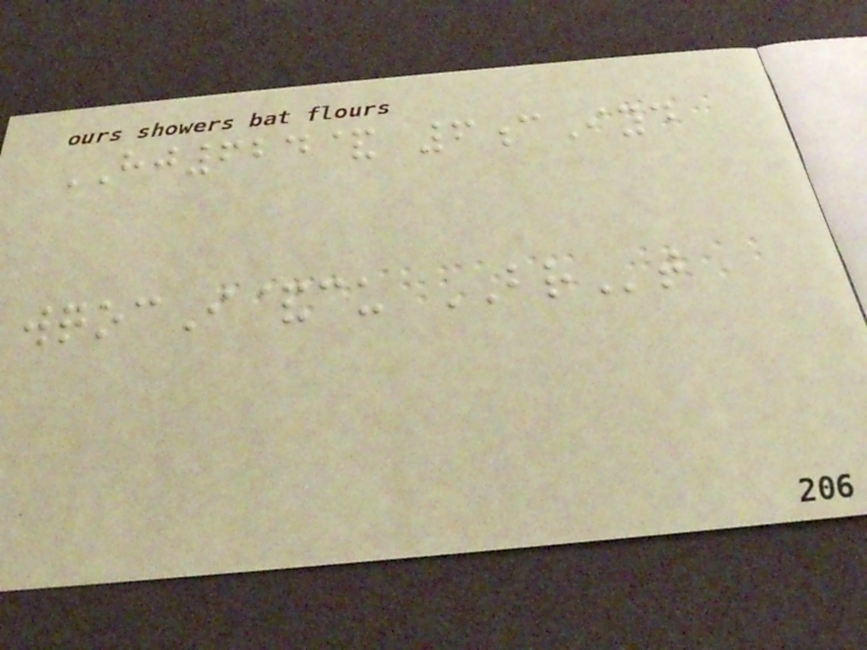HJ624& 6cIyd
wqocI&cu BRt
